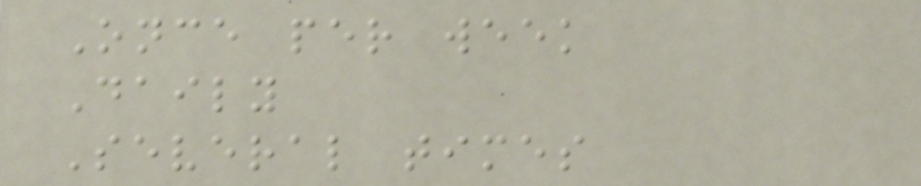Once per week
Daily
Several times
